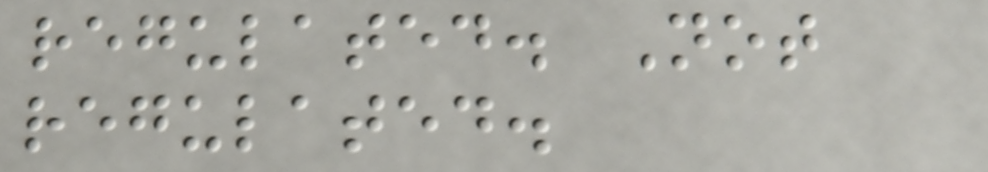regulated. Not
regulated.
